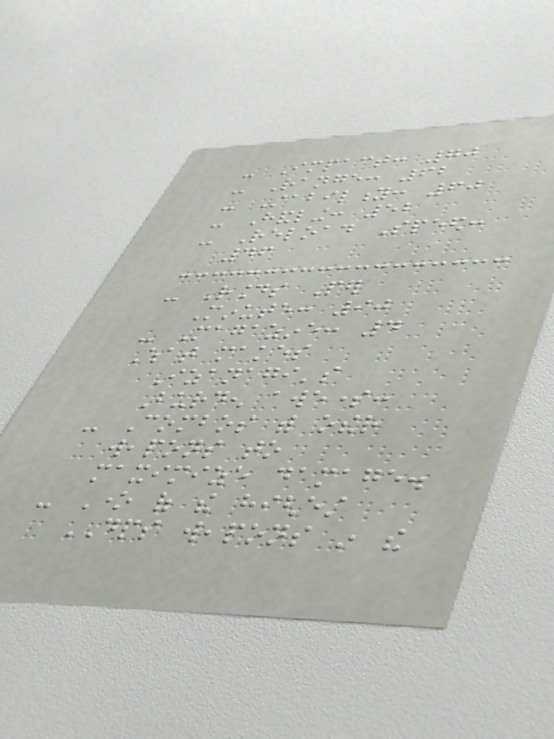- Impact: 70
- Range: 62
- Stability: 60
- Handling: 52
- Reload Speed:
46
- Rounds Per
Minute: 90
- Magazine: 4
What makes
Izanagi's
Burden awesome:
- Combos with other
weapons to
maximize damage.
- One of the highest
DPS weapons in the
